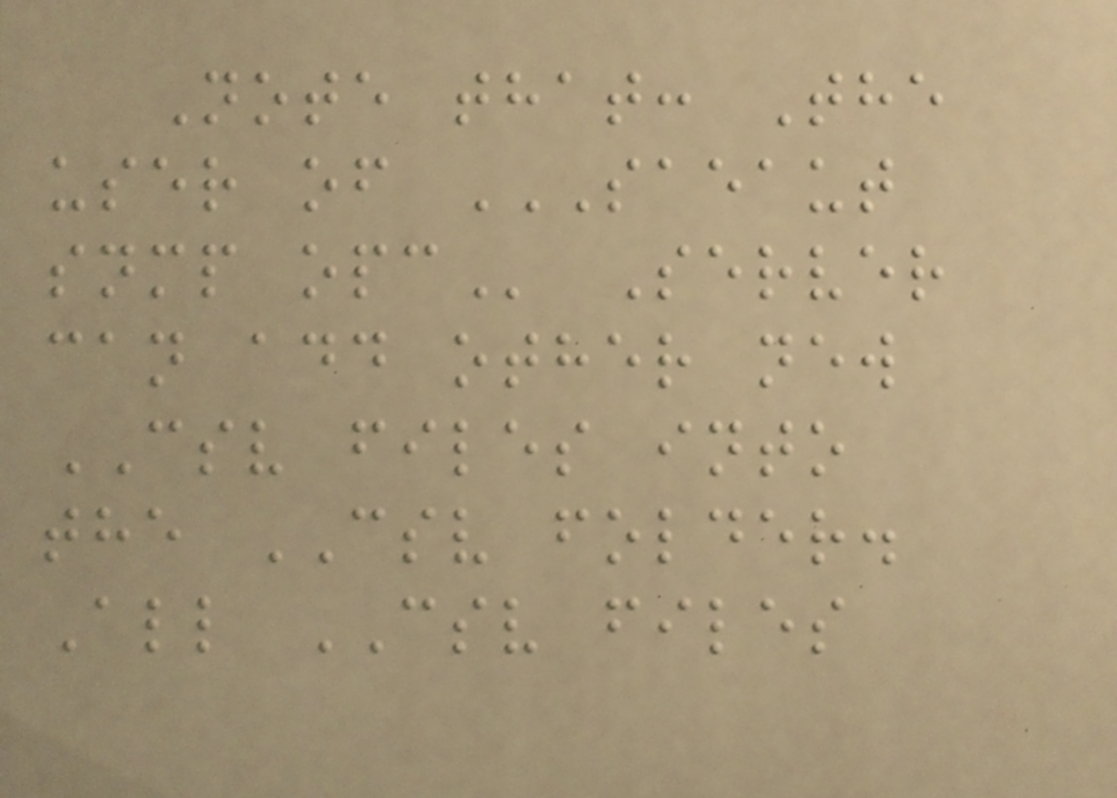Note that: The
user of SAEAUT
SNMP OPC Server
can add other new
CSV files into
the CSV folder.
All CSV files
